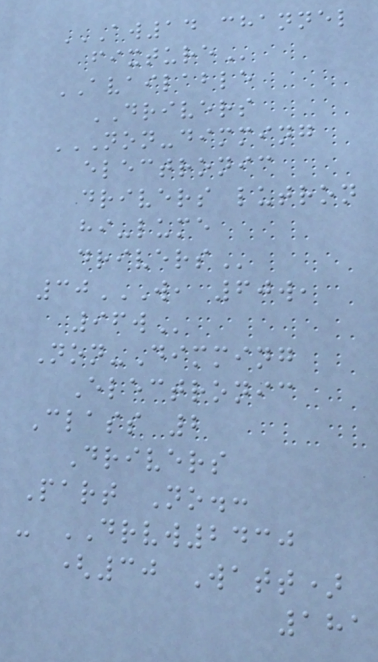AW14 CHANNEL
FIXTURE
AVAILABLE
DRIVERS
NON-DIMMING
ELECTRONIC
DRIVERS LUTRON
HI-LUME
DRIVERS
30W, 60W,
96W
Non-Dimming
Electronic
Class 2
Drivers
Part No.:
- DRVW2430
(30 Watt)
181
